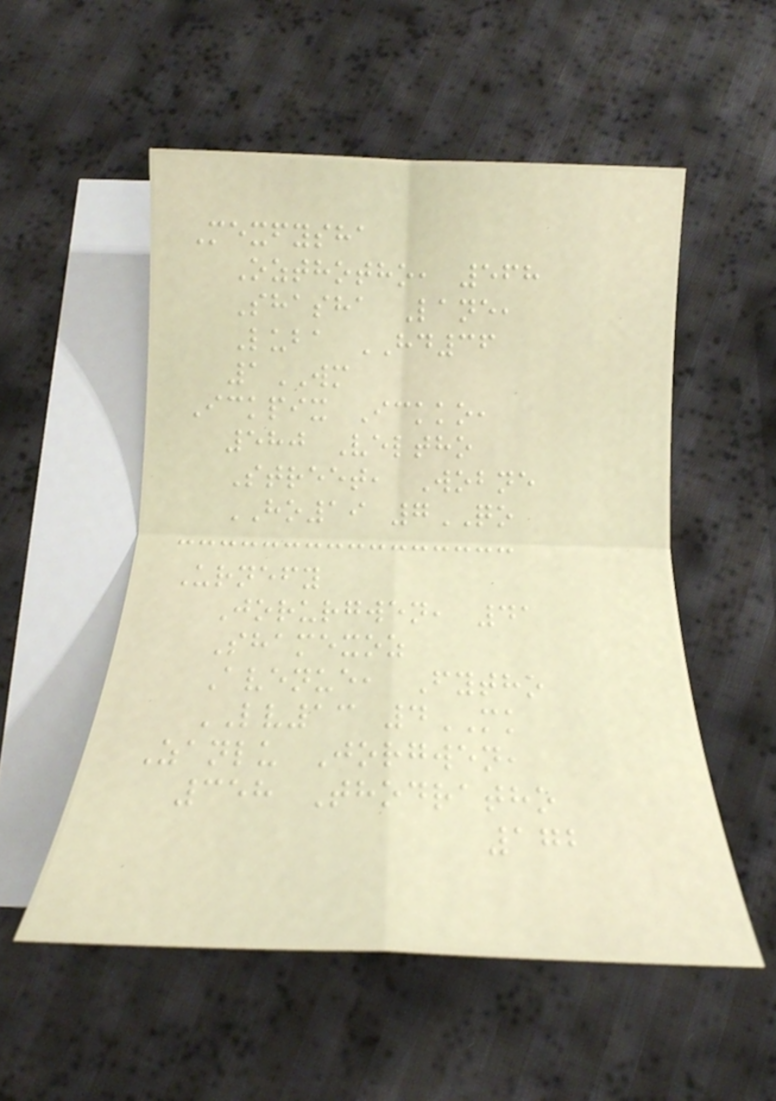Mexfysha
Ozthotho, 568
Shasha Lane,
Luba HD36
1WM
Ickpix Ickko,
580 Veltho
Street, Wobne
HO19 7QO
Urnefy
Jorurgwen, 41
Shamexoz
Avenue, Fytho
LV13 4MK
Zanlu Jorgwen,
358 Thodratho
172
